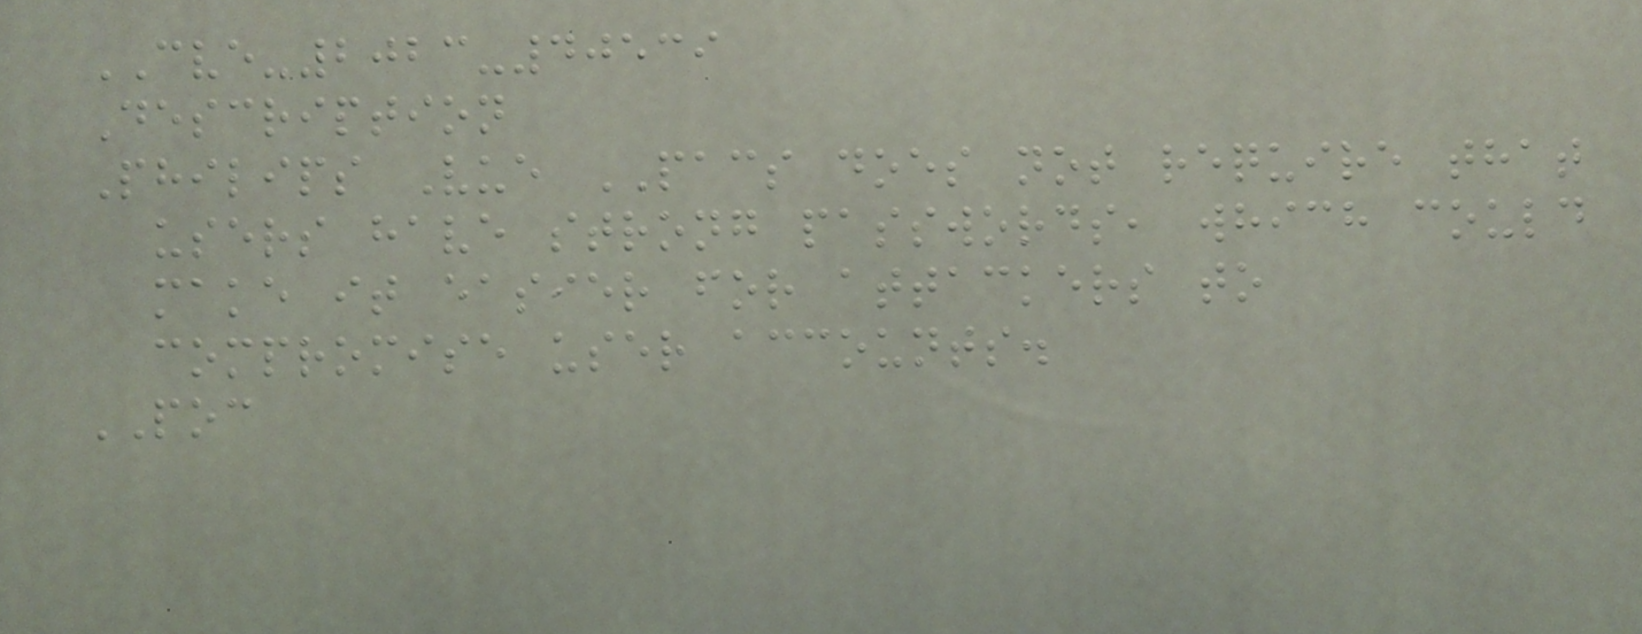CVE-2023-40539
Description
Philips Vue PACS does not require that
users have strong passwords, which could
make it easier for attackers to
compromise user accounts.
POC
